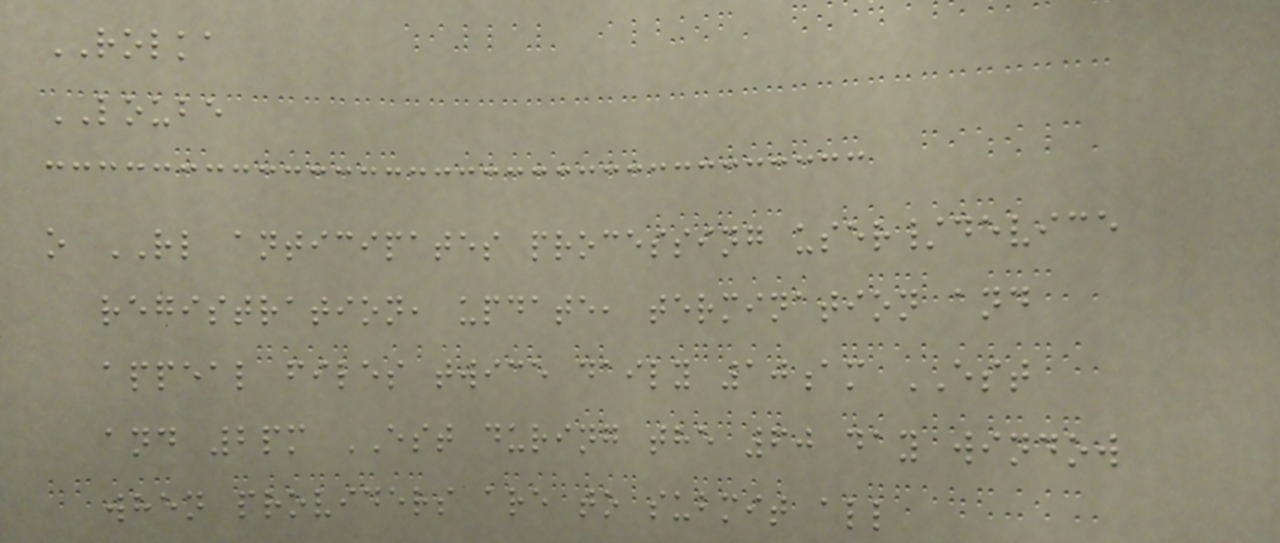ROLKA
LOUBE
o RL anticipates processing user/device
registration, update, termination and
appeal files twice daily 10am EST
and 2pm EST during the 60 day window
when providers are to submit all
